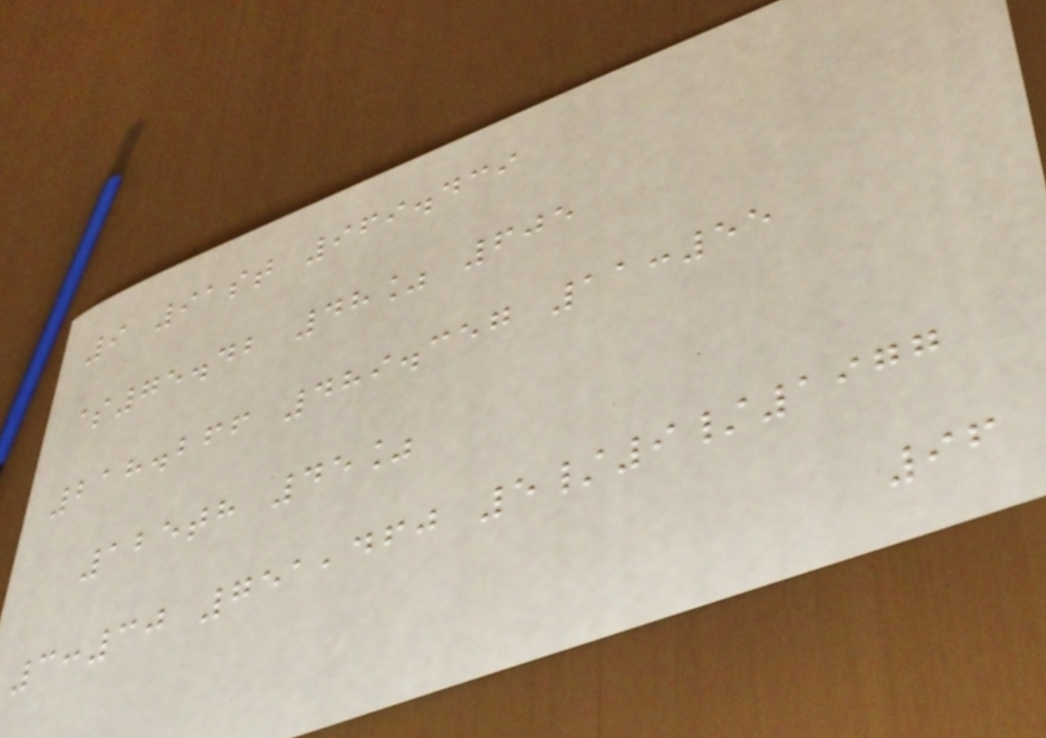9 91st 969.439
$75.42 48% 605
218.266 489.357 11:55
125th 45%
3:30 751,460 5/9/1977
96
